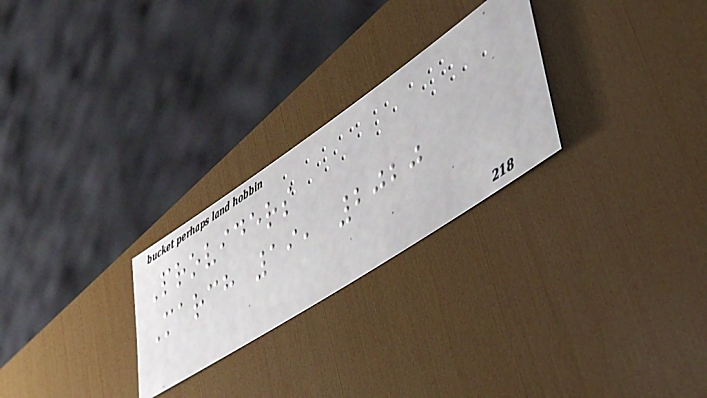Providers
March 19, 2020
